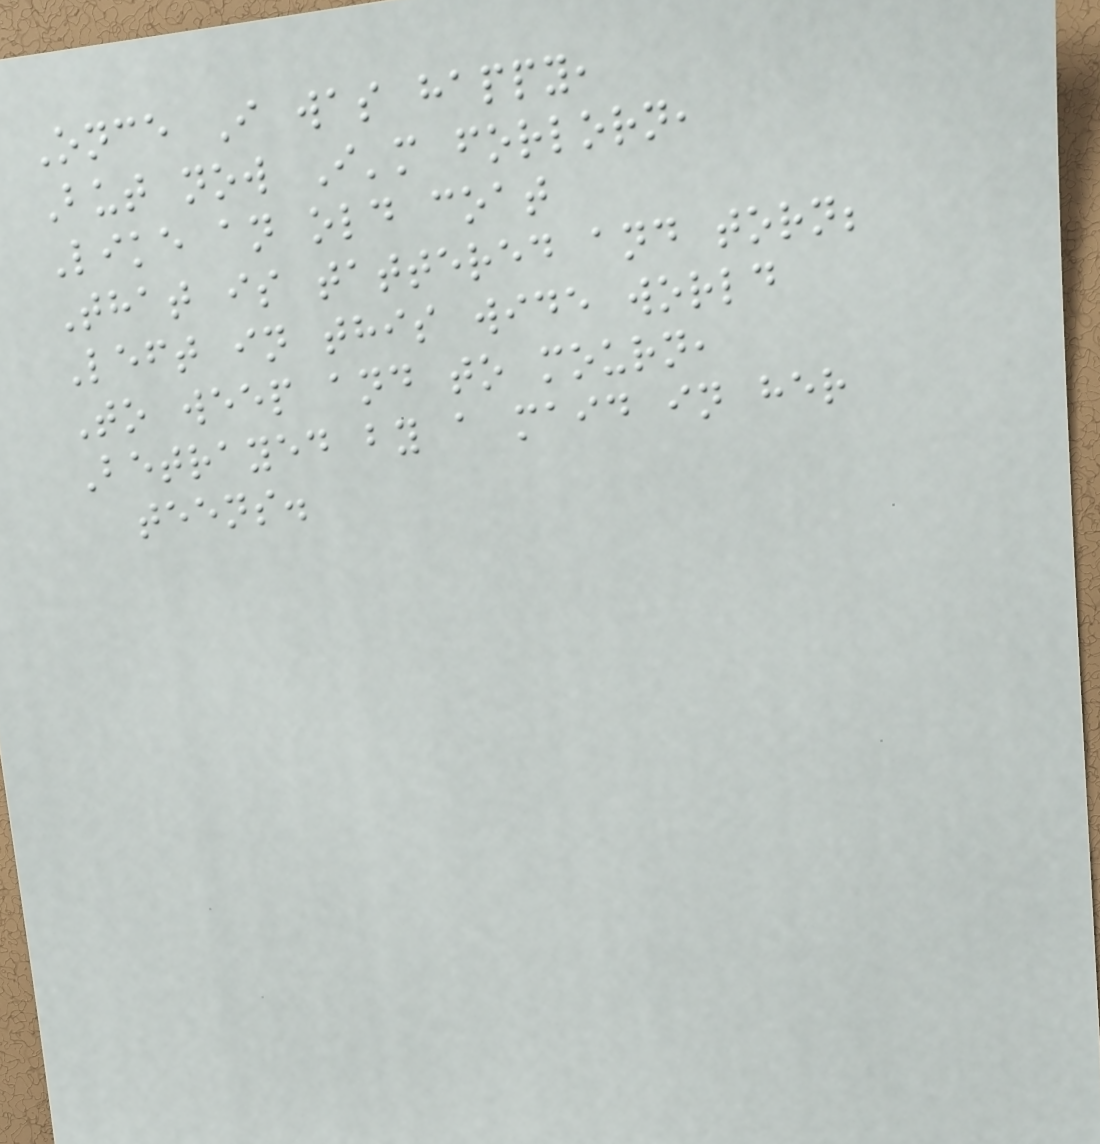Once I was happy,
But now I'm forlorn,
Like an old coat
That is tattered and torn;
Left in this wide world
To weep and to mourn,
Betrayed by a maid in her
teens.
